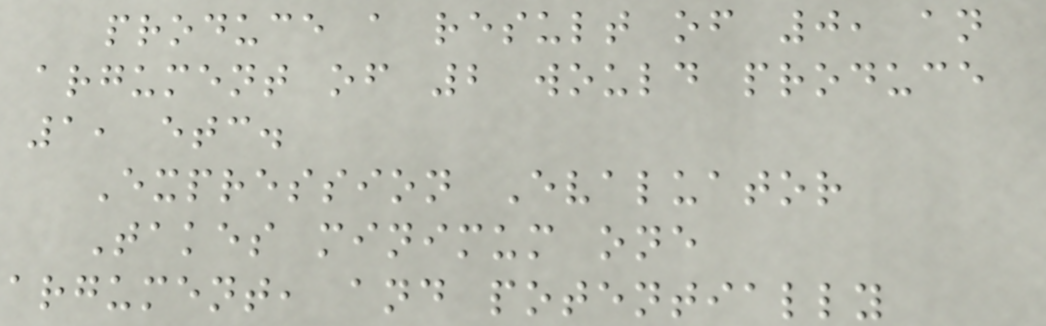produce a result of 0, an
argument of 2 would produce
1, etc.
Expression Evaluator
Takes minimum one
argument, and potentially
